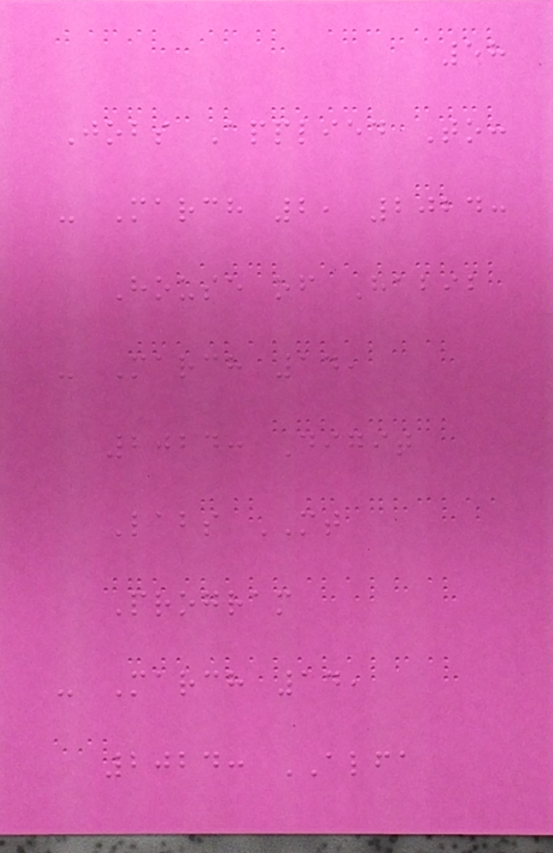58
Jobs Applied To:
- March 2, 2024:
House of Habib
- March 14,
2024: Digit
Labs MT
Program
- March 14,
2024: ALFA
